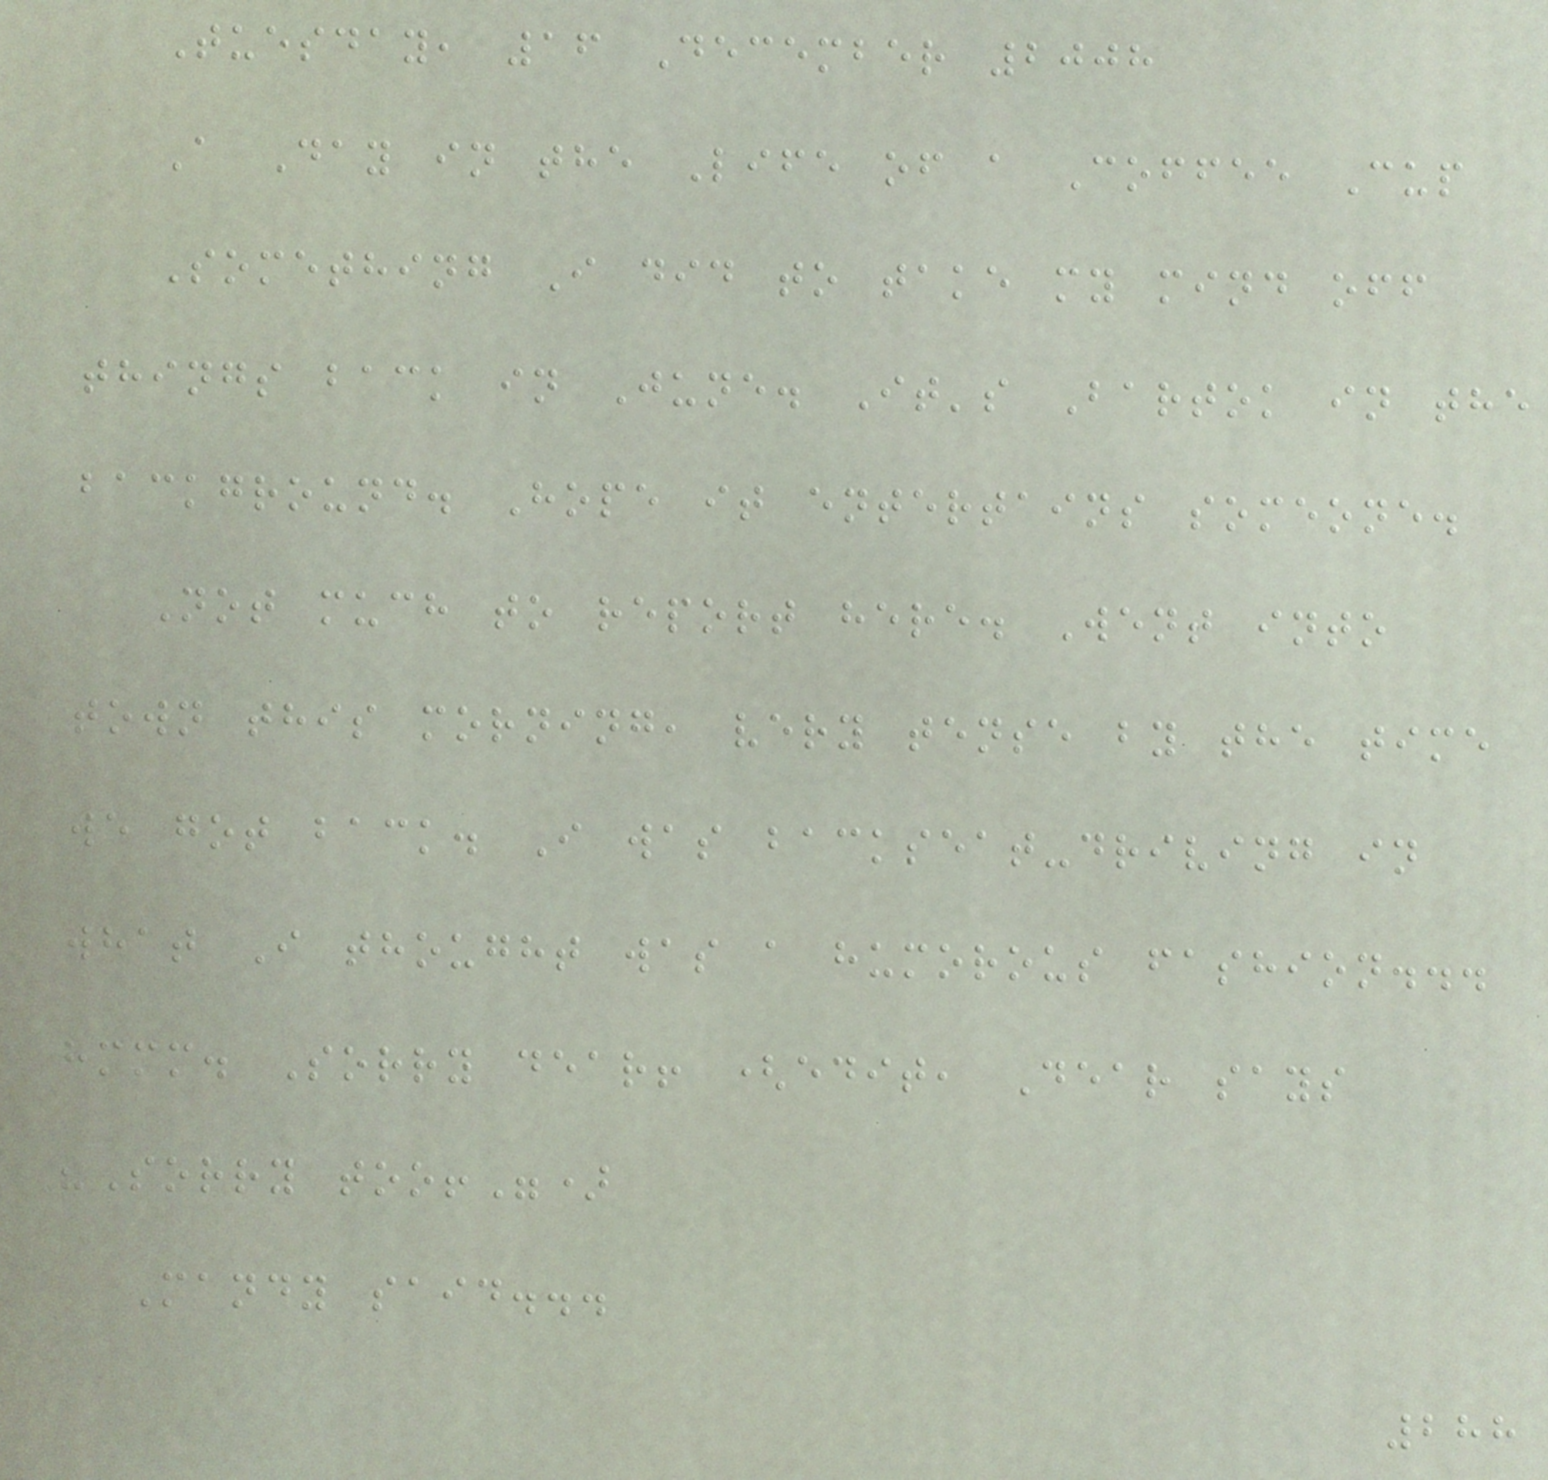Tuesday, 16 December 2008
A Day in the Life of a Coffee Cup
Something I did to take my mind off
things back in June. It's Bartok in the
background. Hope it entertains someone.
Not much to report here. Went into
town this morning, very tense by the time
we got back. I was backseat-driving in
what I thought was a humorous fashion...
hmmm. Sorry dear! (edit, Dear says
"Sorry too!")
Mandy said...
288
